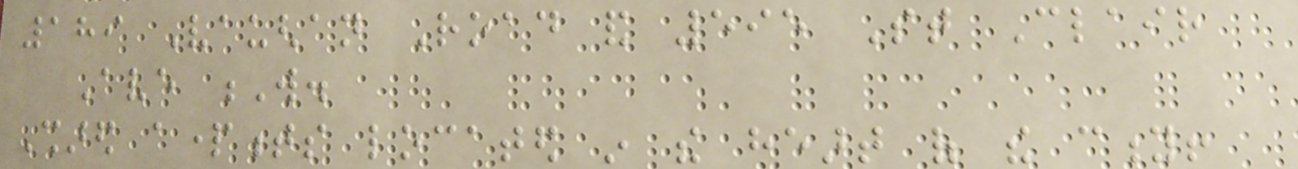189 Vaughan Road and 595 St Clair
Ave W.
Shared apartments located in the heart of the city!
